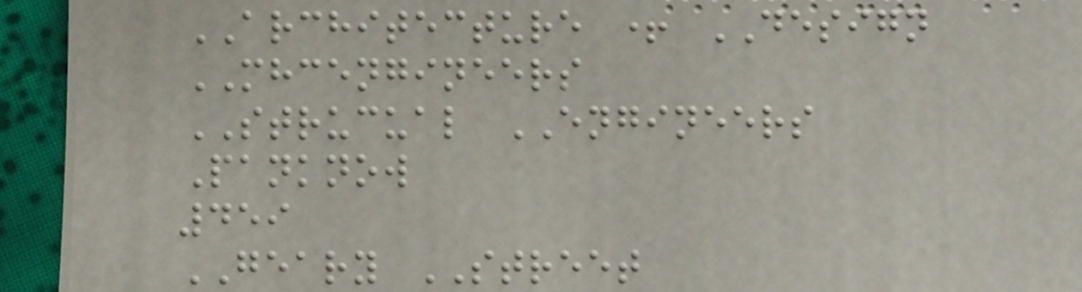ARCHITECTURE + DESIGN
MHCENGINEERS
STRUCUAL ENGINEERS
Panknow
459
GEARY STREET
